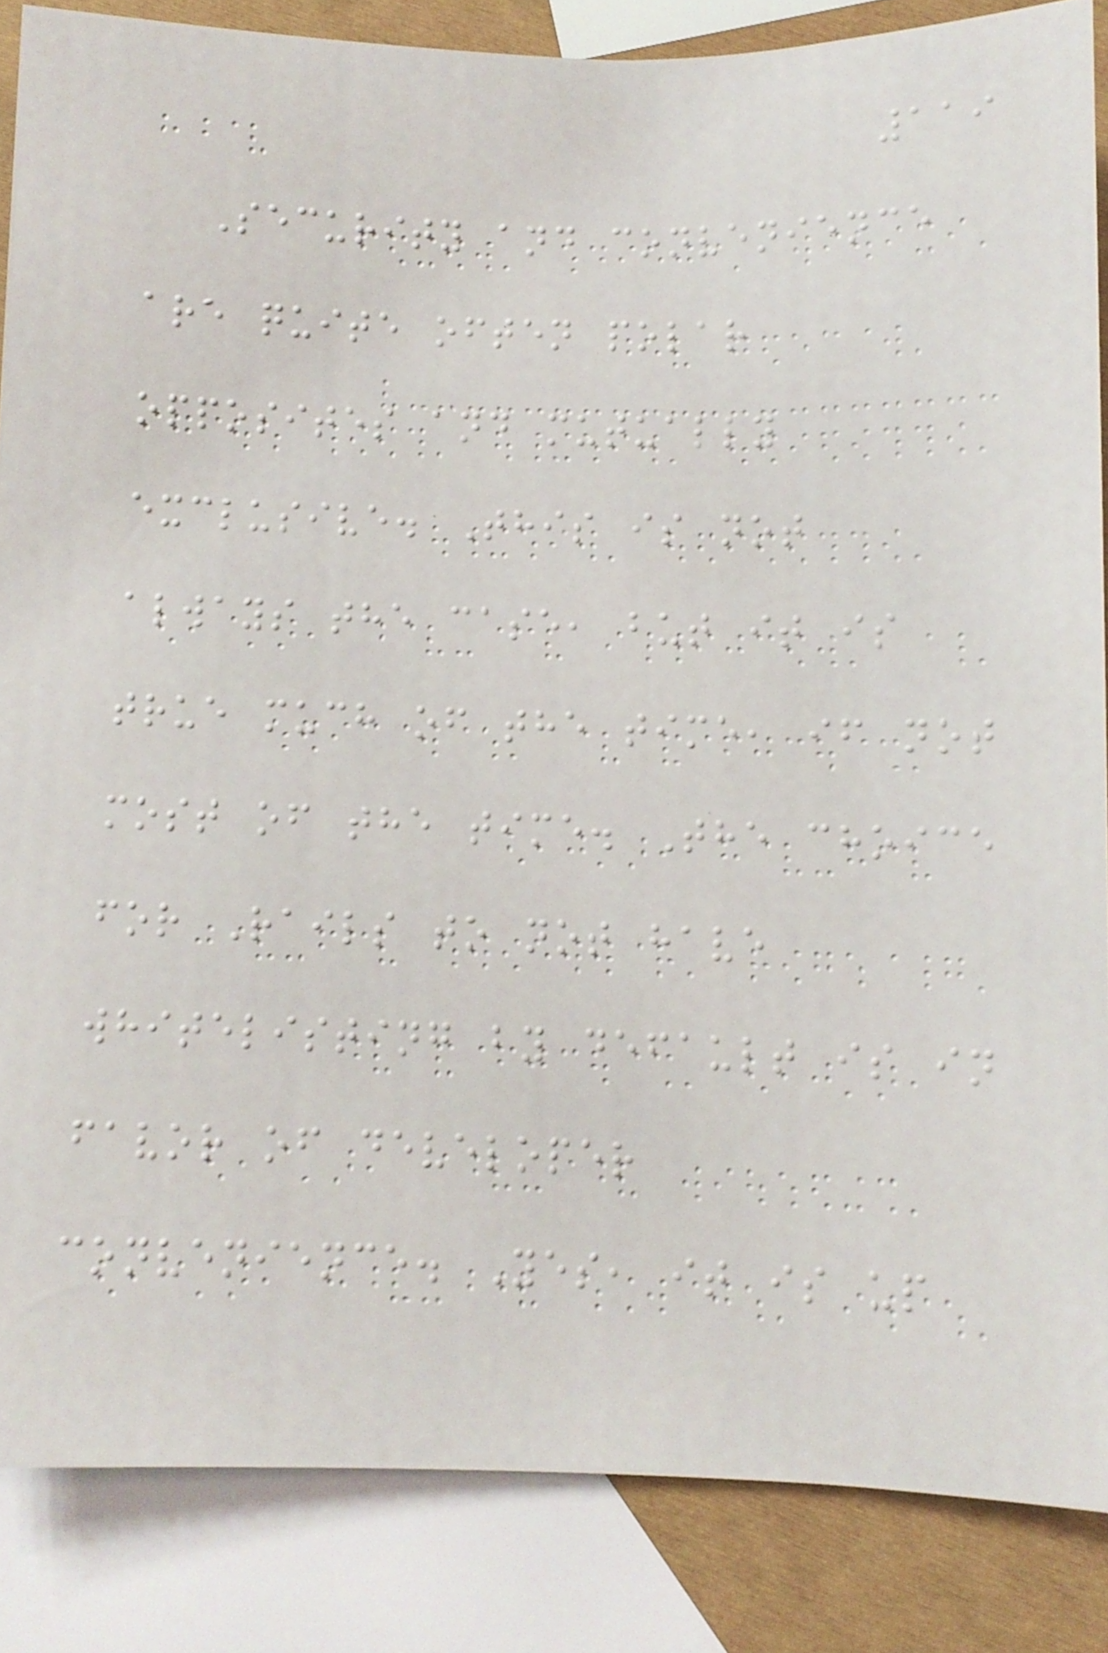119
Security and convenience
are quite often polar
opposites and mutually
exclusive. This is not
always the case, but it is
true much of the time, if not
most of the time. The choice
for Rails to not have
whitelisting by default is in
favor of developer
convenience. Yes, it is up
